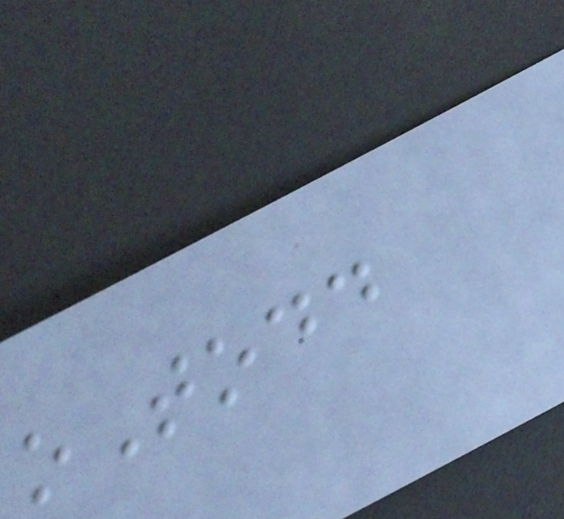oTodd
